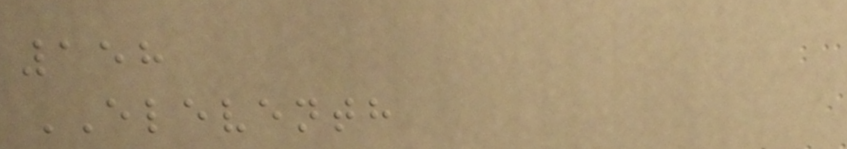158
ELEVENTH
